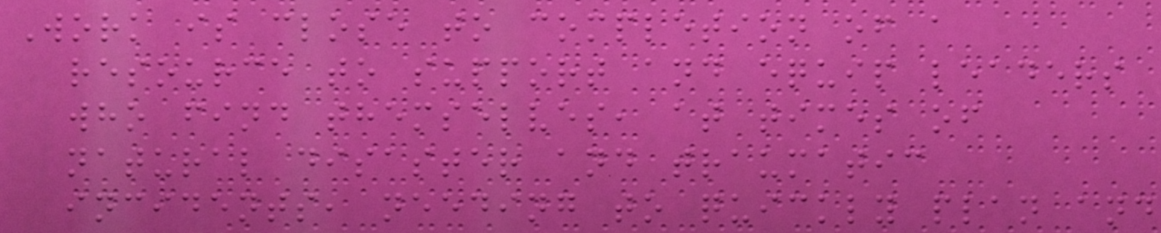Work is close to completion of a
resource to support and equip leaders
who find themselves, at times of
natural disaster and traumatic
incidents, needing to quickly plan and
